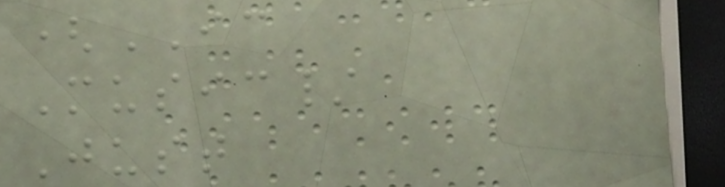(IC
Music/
Just
